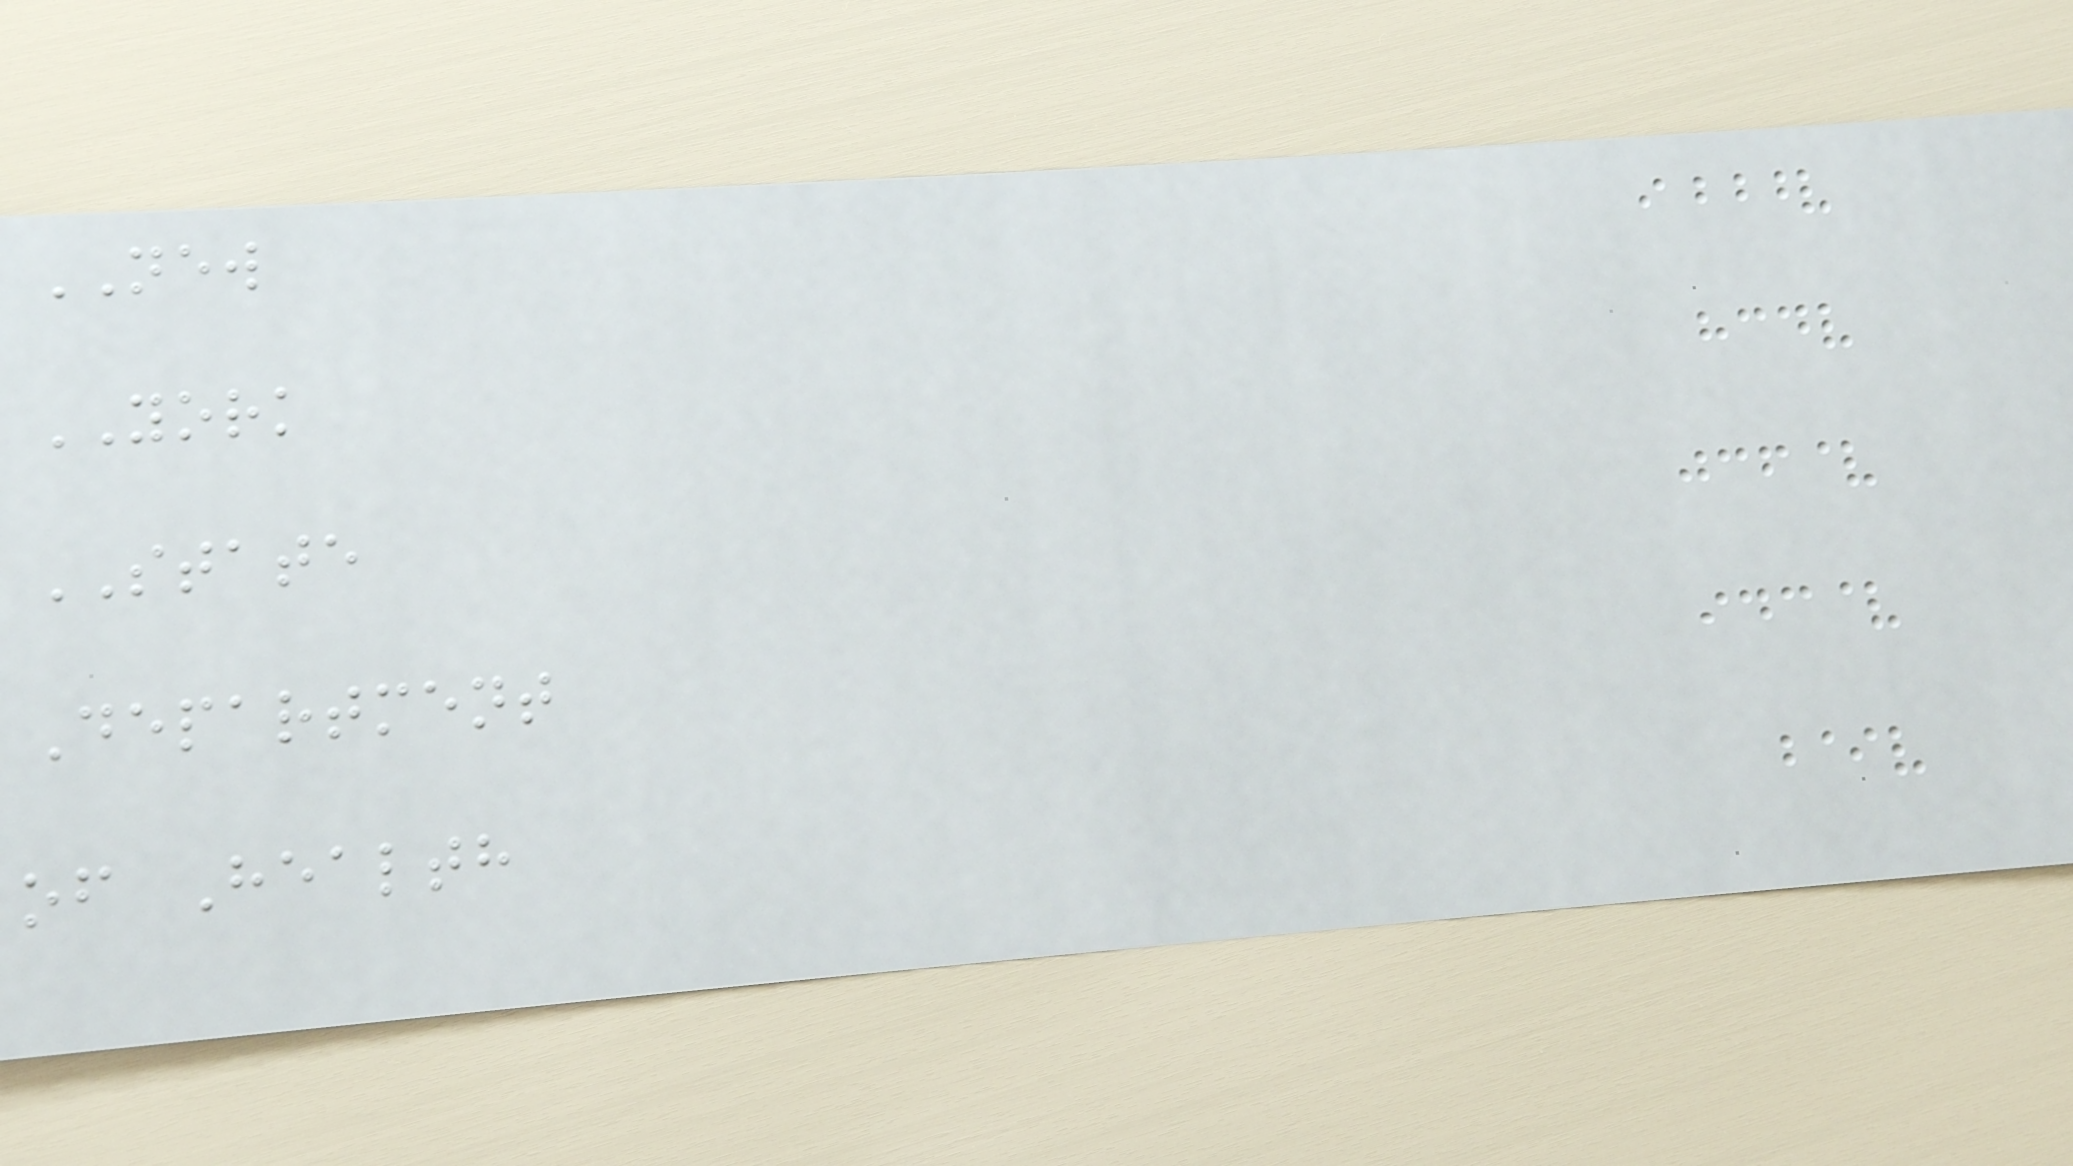NEW
YORK
STATE
Department
of Health
